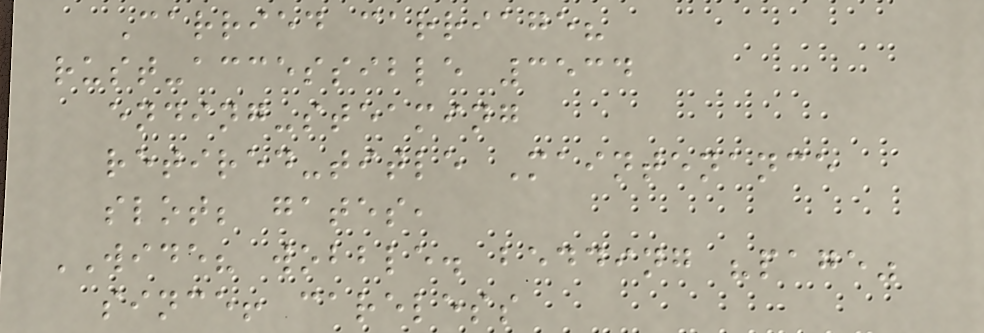Carried carriage?
rust-accessible 3534
ending-steaming
retired-title Maintenance
slot; gates,
WIDE? wobble. bedding "page"
since! careless
